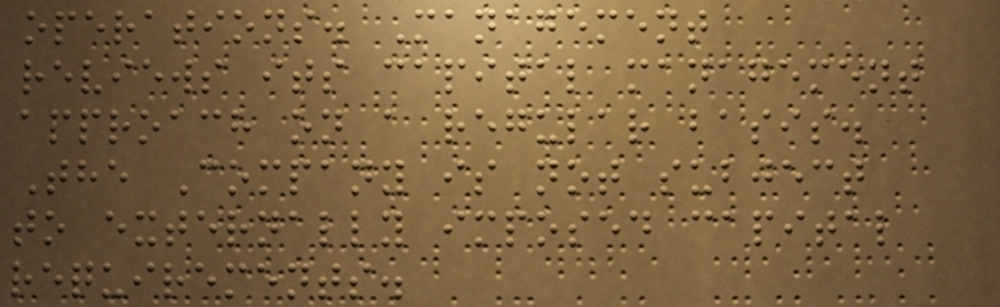operations. Management
reviews its capital management
approach on a regular basis.
The Company is not subject
to externally imposed capital
requirements.
